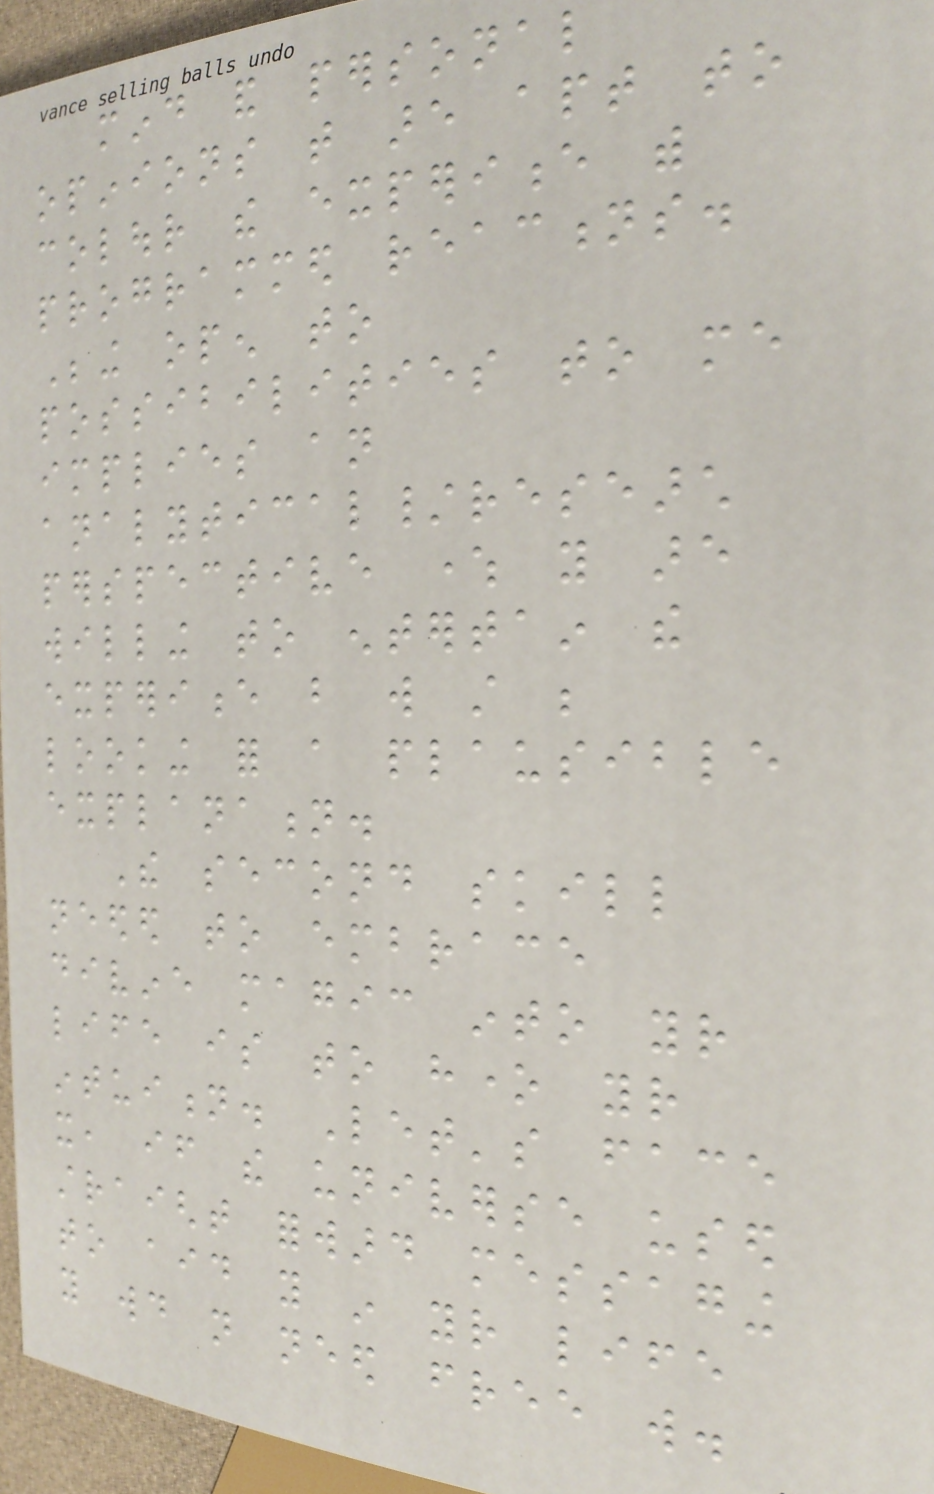mind and personal
opinions that are apt to
colour the experience with
programmed reactions.
Being open to
possibilities to me
implies an
analytical/research
perspective where you are
willing to entertain the
experience but will still be
looking for a plausible
explanation.
The second skill
needed to embrace
divine magic into your
life is to hone your
intuition. Let's face
it, if the universe used
straight forward messaging
to aid you in your life
you would not need free will.
